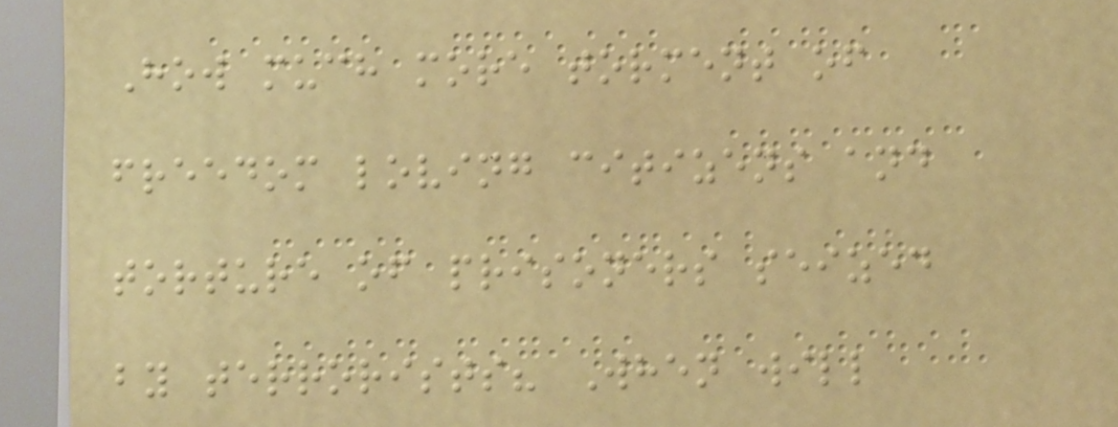How much more torment of
freedom loving citizens and
torture of prisoners seized
by terrorists? When will
